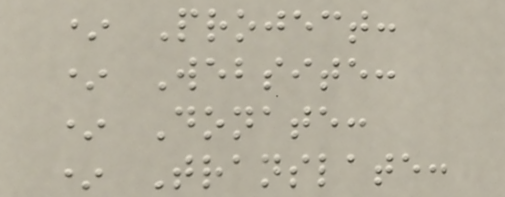* Project:
* Website:
* Donate:
* Translate:
